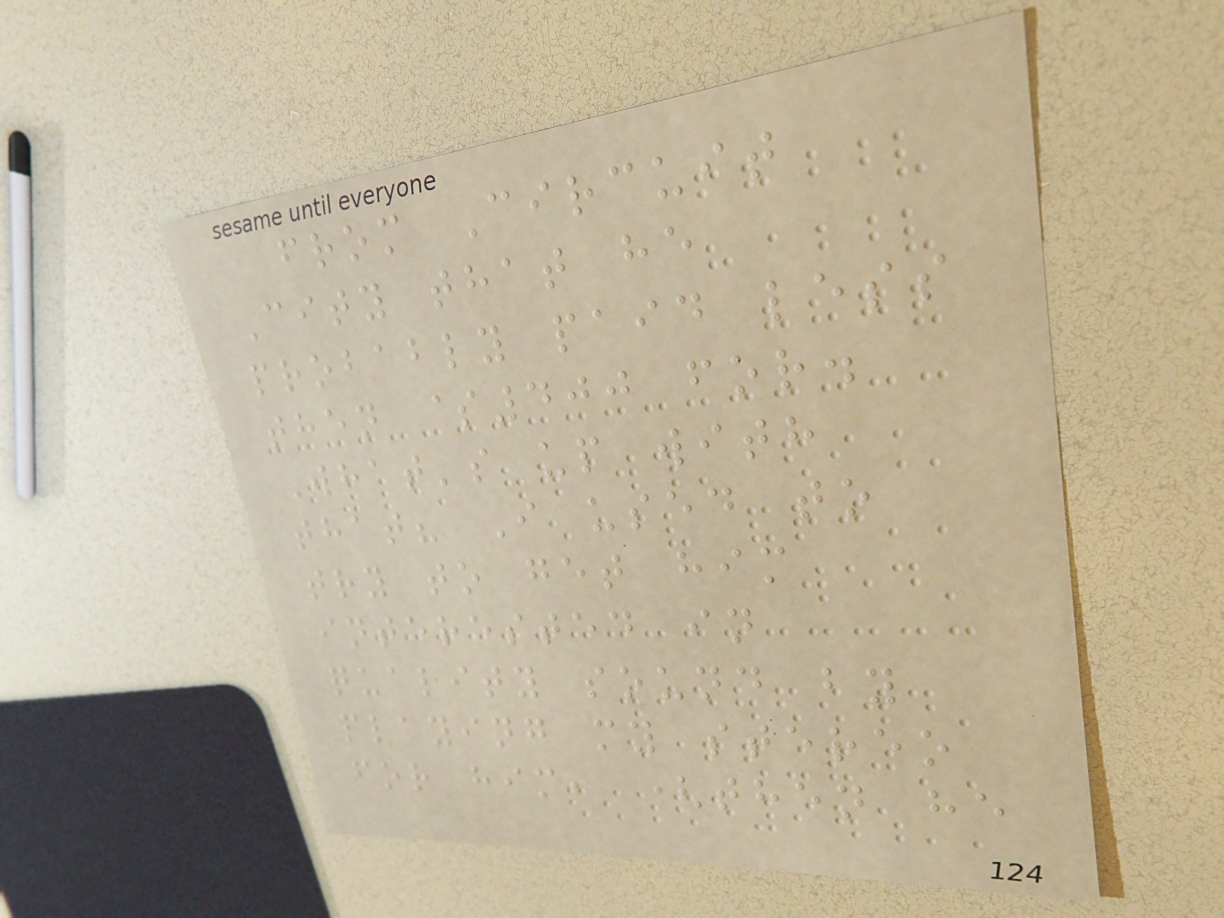from Circuit
City that he
probably paid less
then $400 for.
What's up with
that? I used to
try to get him
interested in
quality sound by
playing my stereo
for him, (then he
